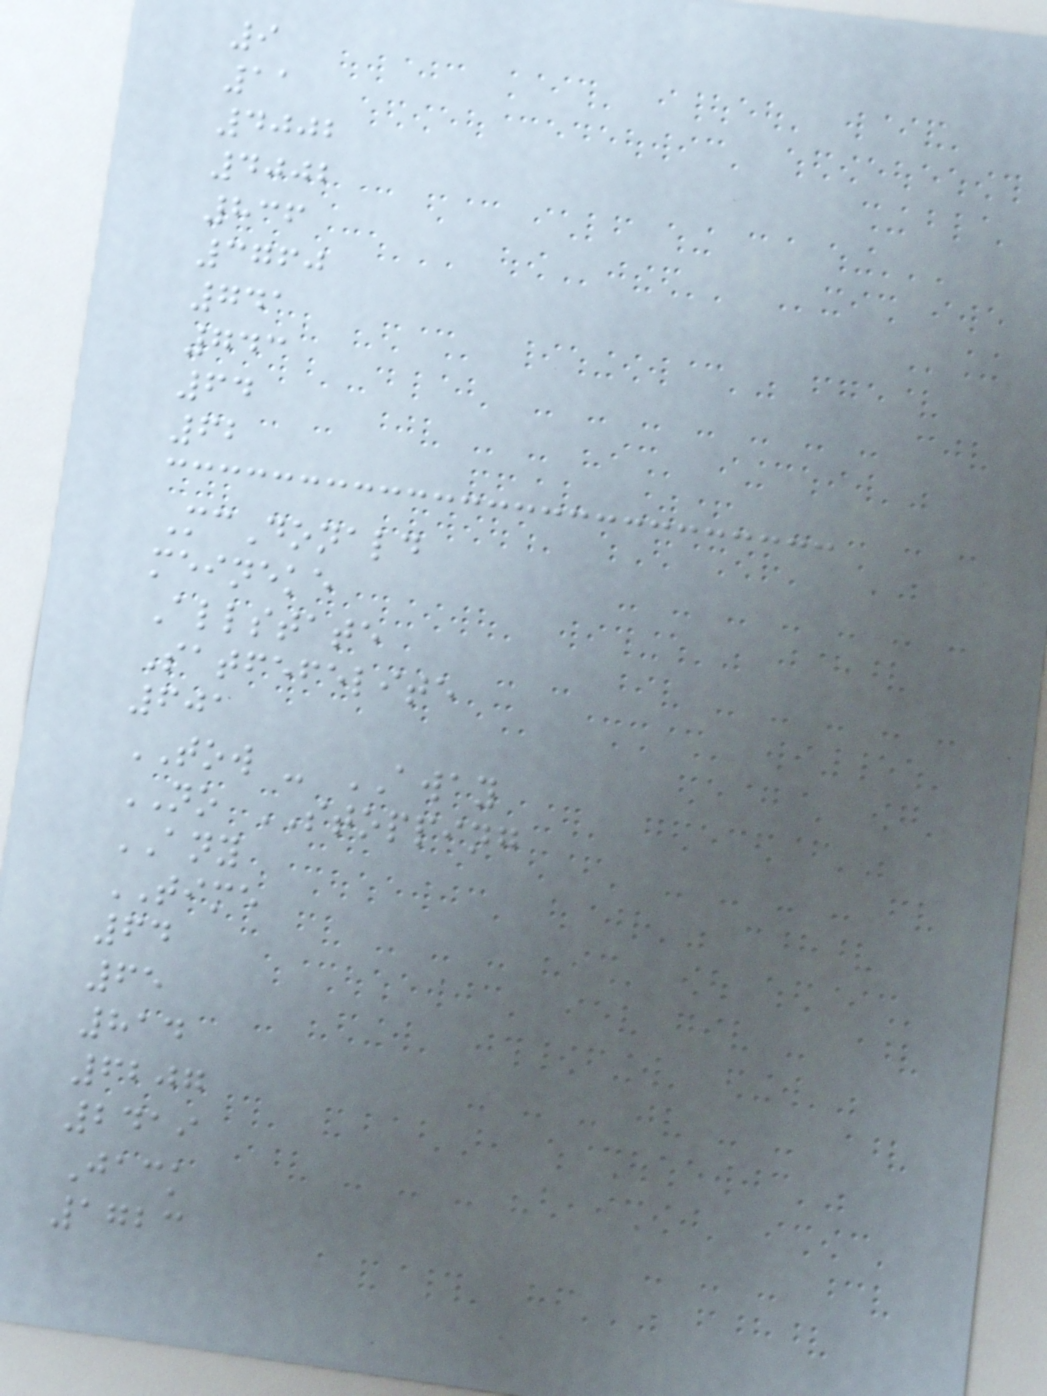9
11
4002
4002
836
3760
741
743
64
62
McDonald
meineke
Allstate
Satfefelite
601
TOW - AWAY
NO STOPPING
ANY
TIME
64
65
814
6207
2419
Jack
1723
